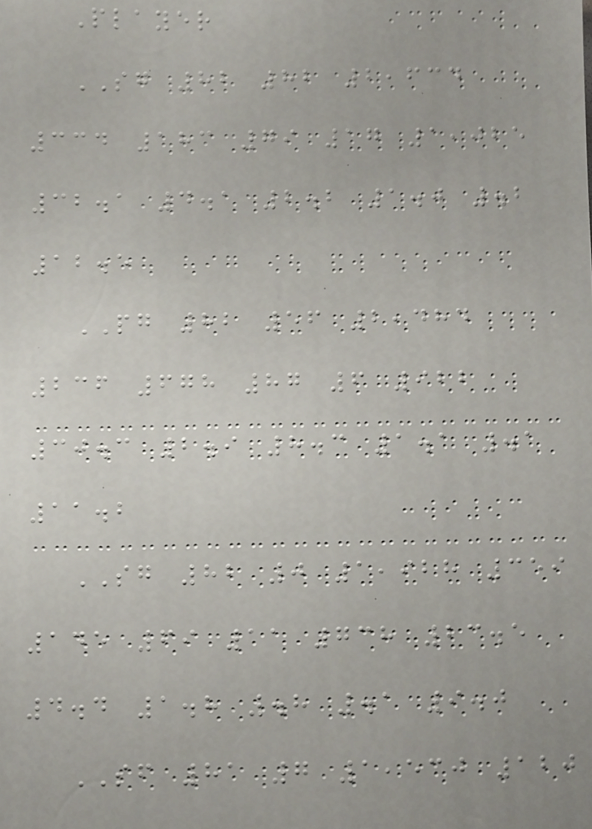Player
SG 82 82 2,634
334 183 79 17 1,025
32.1 4.1 2.2 1.0 .2
12.5
PG 82 56 2,484
236 678 87 6 922
30.3 2.9 8.3 1.1 .1
11.2
SG 82 0 1,928 359
145 69 11 738 23.5
4.4 1.8 .8 .1 9.0
SF 81 7 1,530 120
